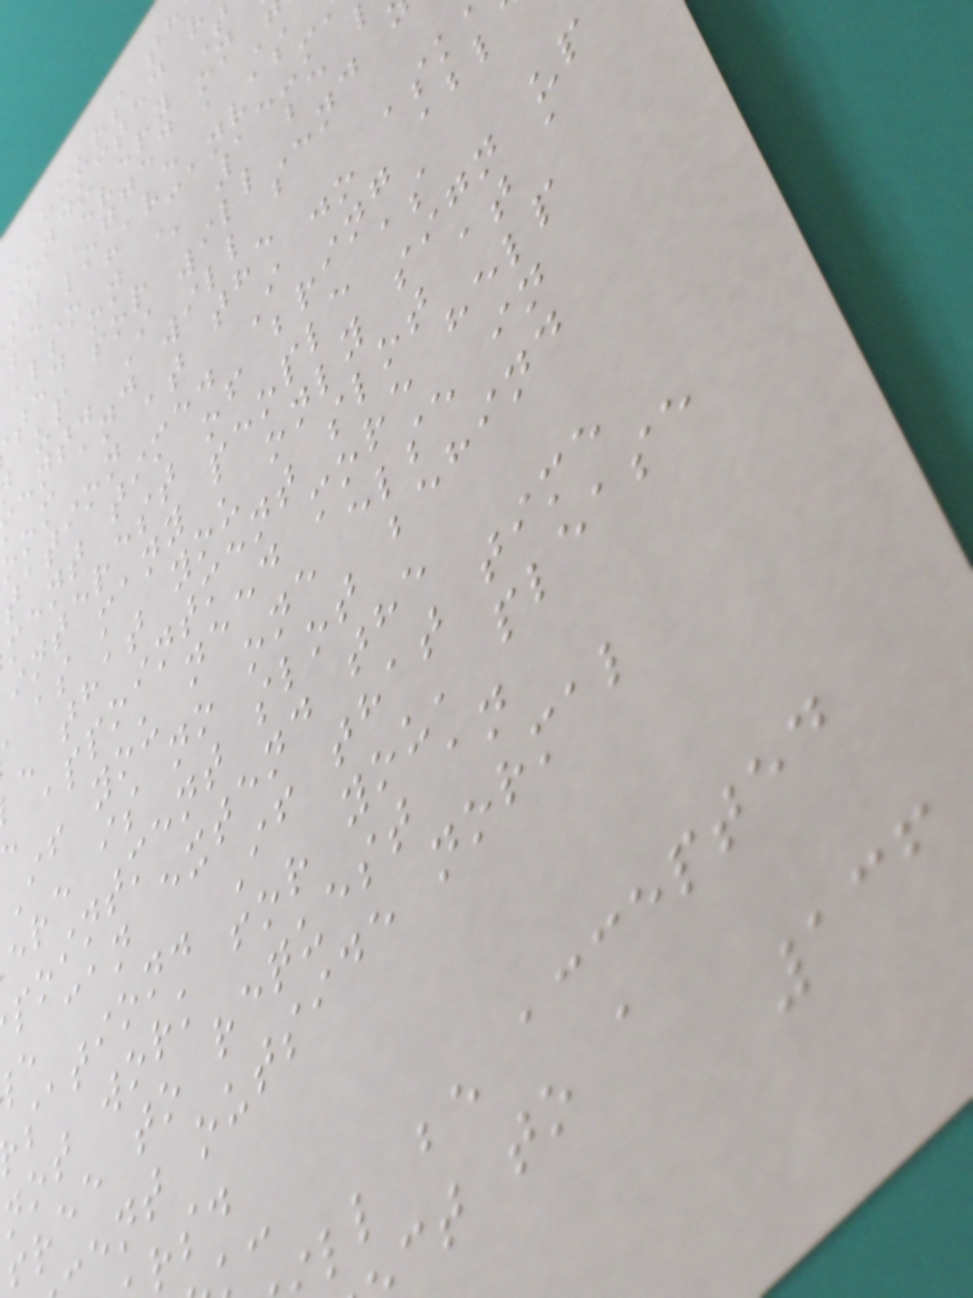e hours th
conducted v
m. Every T
be logged on
also have a
ted on Canvas
up for a 15-m
ent. I will be
om and will send
tation at the
ment time. I do ask
interest of bring abl
as many people as
e that you only sign up
appointment slot at a
If you need more help
ere is no one else in
pointment slot behind
e can extend the
sation. If that time
not work for you, please
ree to request an
ent outside normal
ll be accepted
ct to a
136
